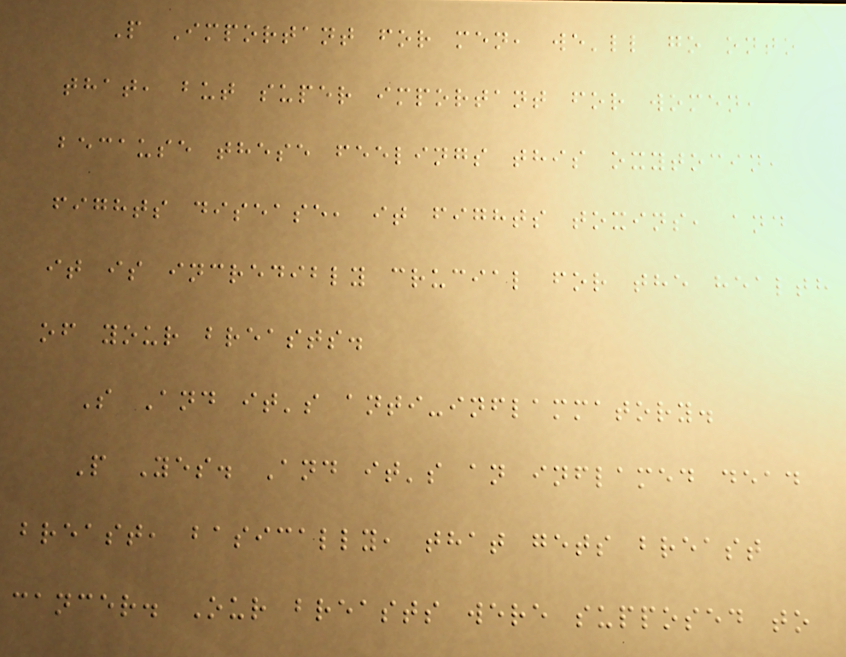P Important for men, we'll go onto
that, but super important for women,
because these feelings this oxytocin,
fights disease, it fights toxins, and
it is incredibly crucial for the health
of your breasts.
S And it's anti-inflammatory.
P Yes. And it's an inflamed dead
breast, basically, that gets breast
cancer. Our breasts were supposed to
